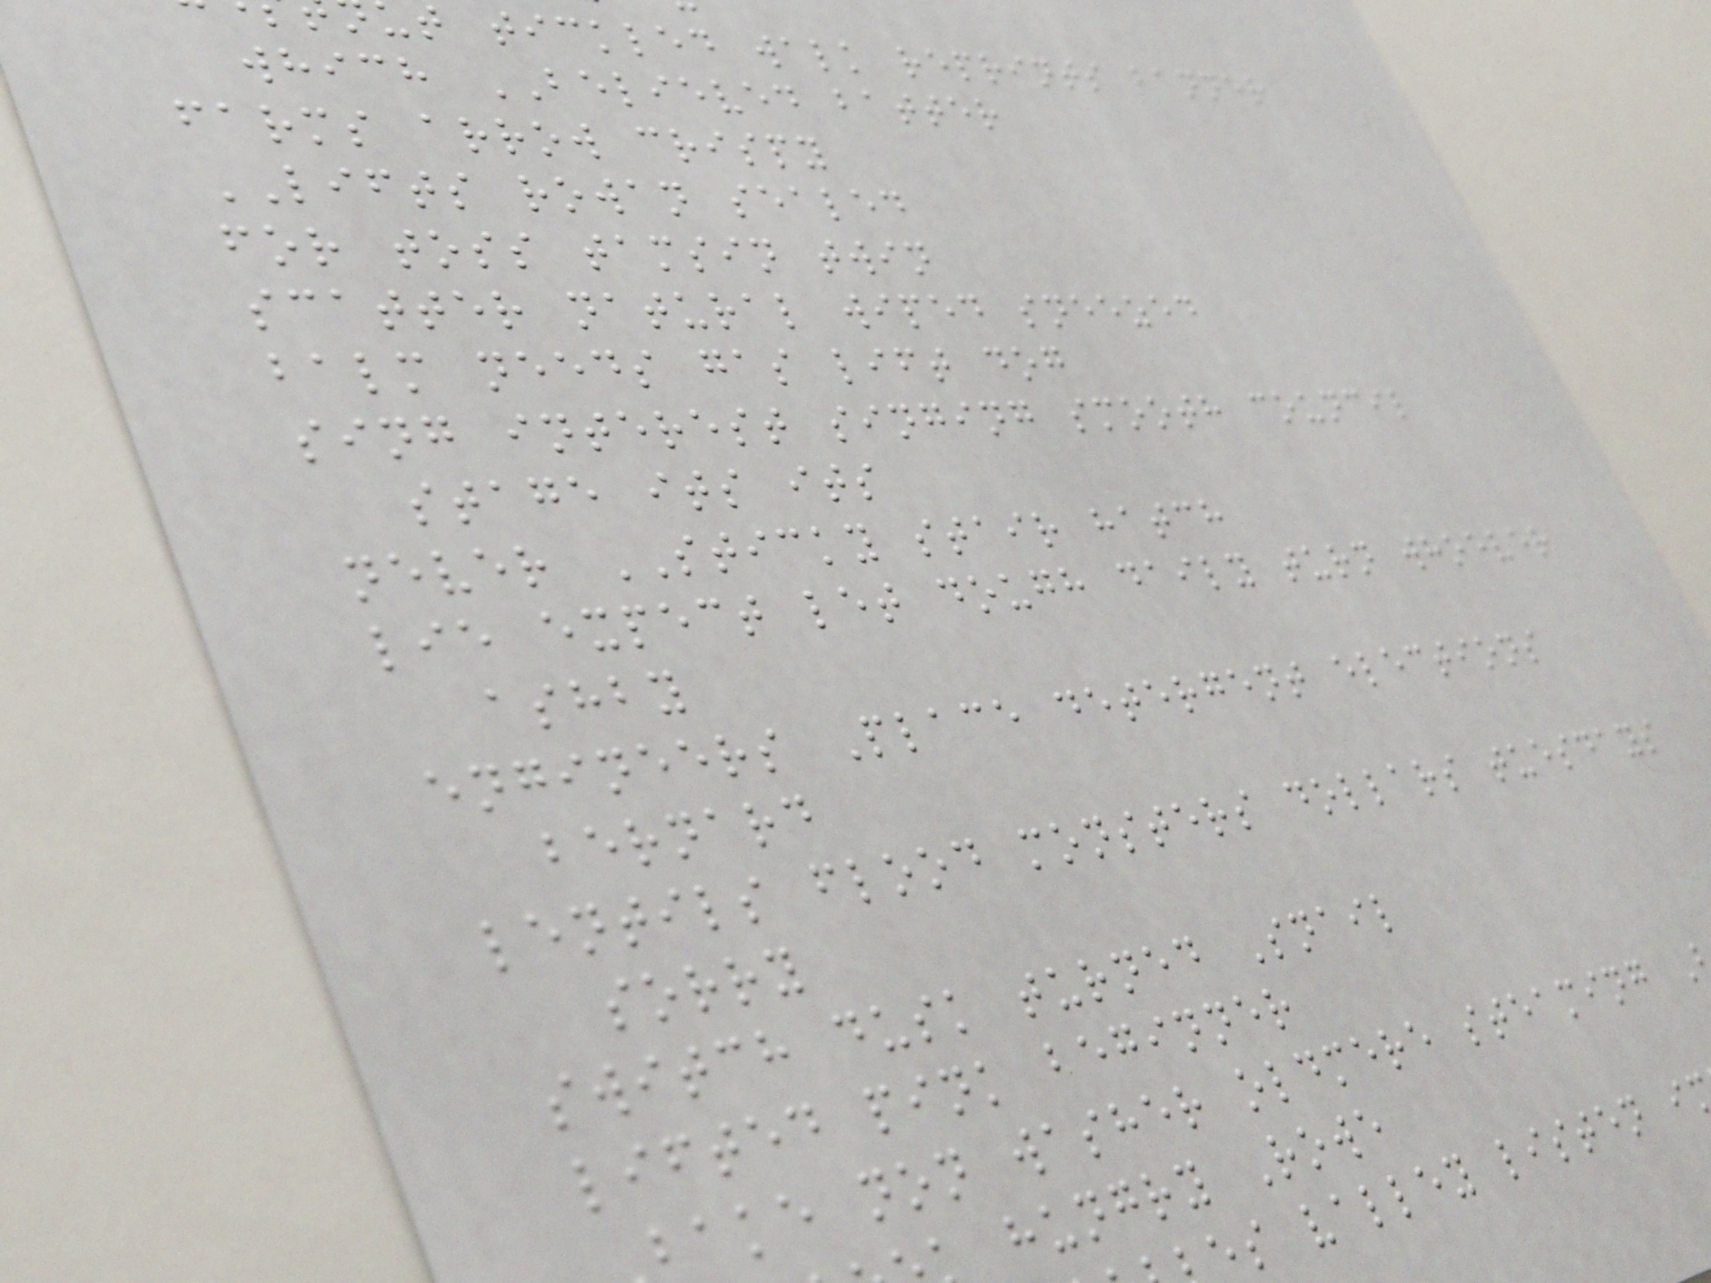t tickled walk reprints banner
which BELIEVED batter
farms arrow crispy
LIFTS rowan sealed
for toss tamsin twin
scatter natural wiped sneezed
balm needs gas lift dog
sing interest singing smooth council
stage its its
never STICKY stair hatch
lie expect let dough daily turn whoever
ashby
engineers Place detergent elections
bernard
lentils flood monsters dollars tuesdays
sorry
switch dusk turned Snail
lifted pink beginner
bake non washer oldmere steaming
hungry Rowe
es valley listen i
